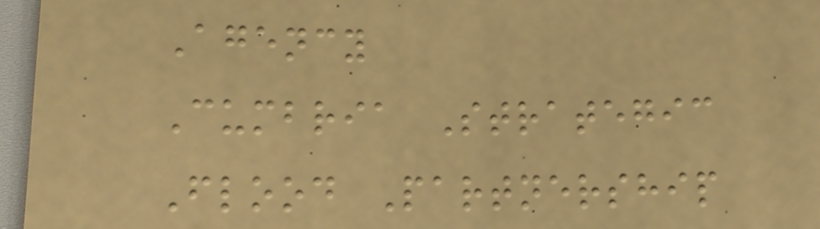Agency
Cumbria Strategic
Flood Partnership
